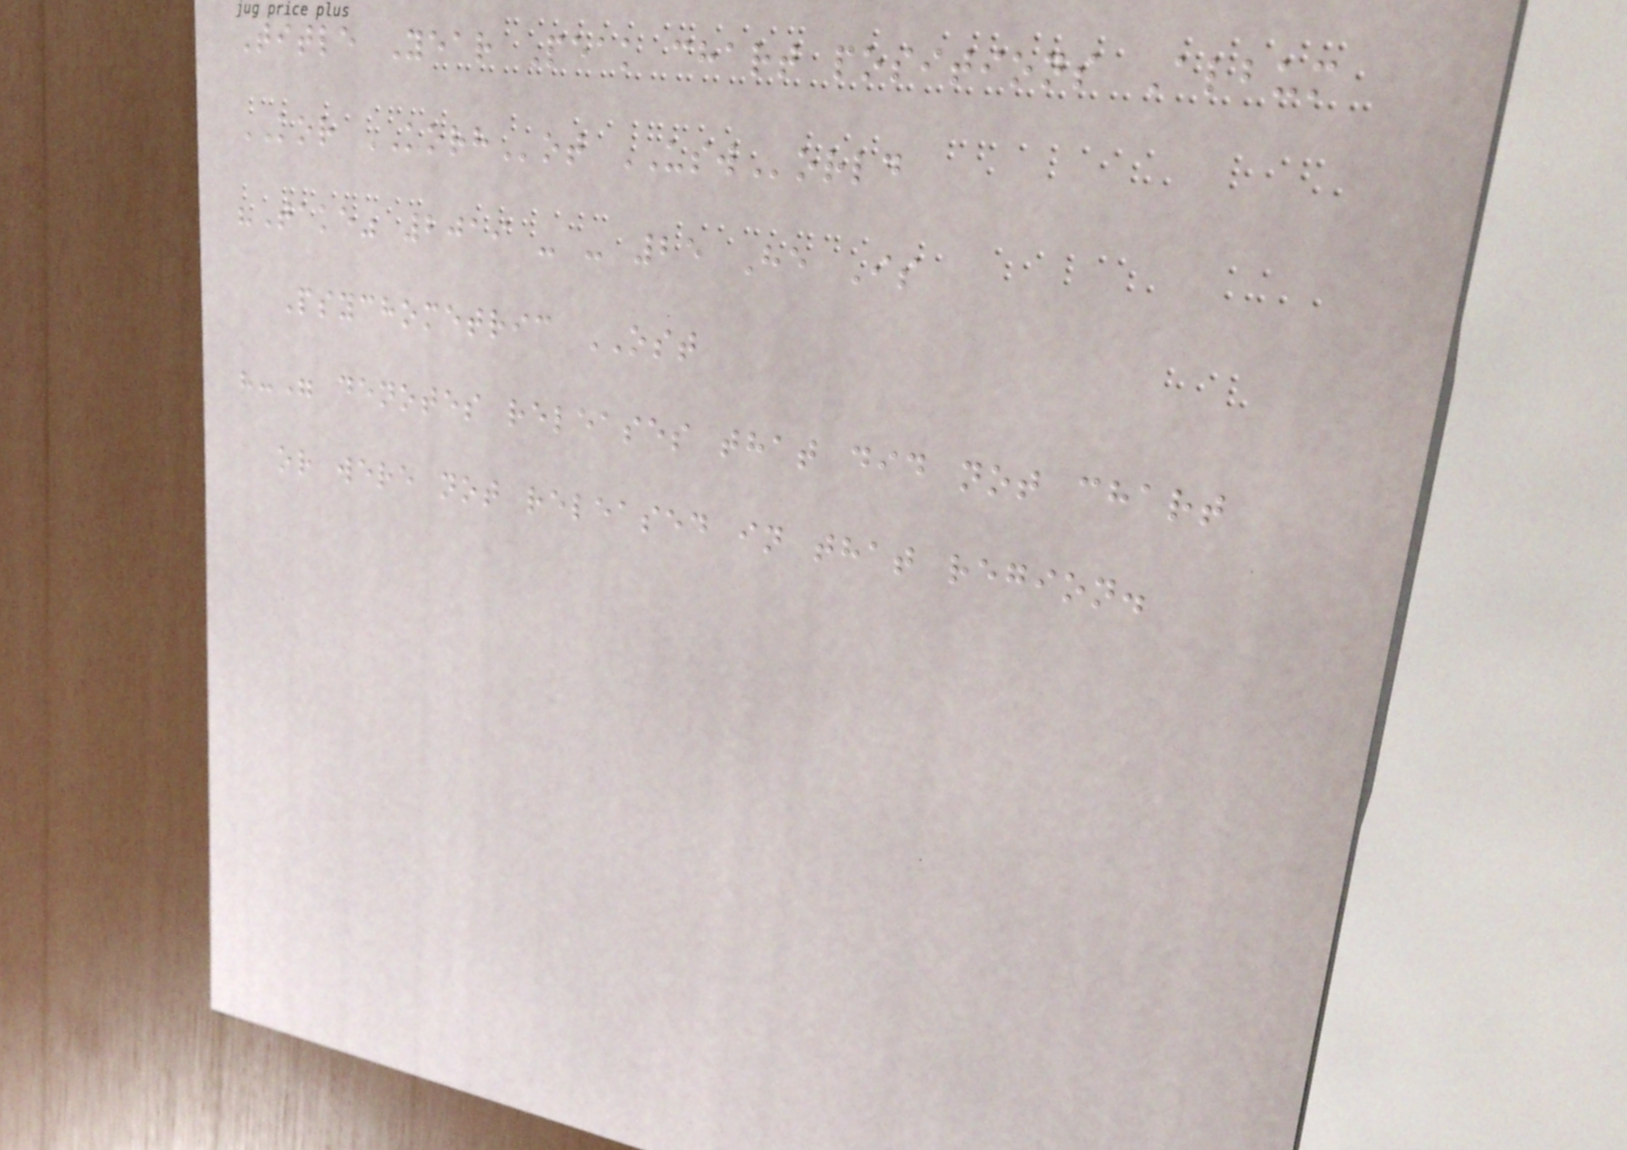Title Year Peak chart positions Album
KOR KORHot USWorld
"Take" 2019 - - 25 He Is
Psychometric OST
"-" denotes releases that did not chart
or were not released in that region.
